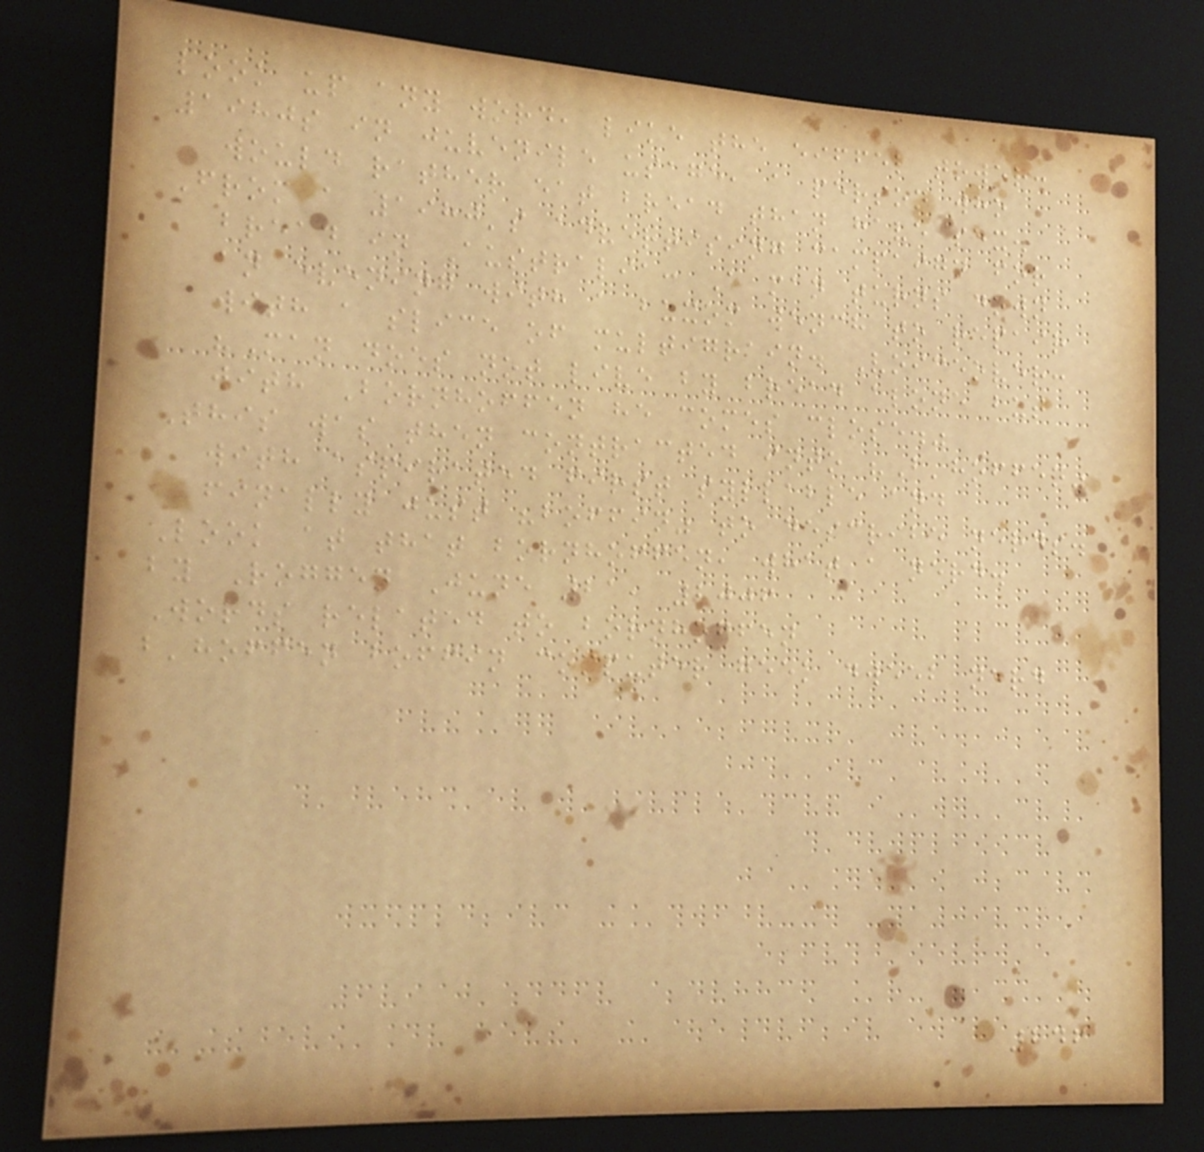look up any word, like the eiffel tower:
1980s in juvenile usage, a person who
would rather eat bread than have sex.
From a 1980's advertising campaign for
bread in Australia: A man turns down
an evening with a buxom wench to repair
with a slice of multigrain. Voiceover:
"Man does not live by bread alone but
with Bornhoffen he comes close."
This was then contracted into "B'hoffen"
with aspirated first syllable and
finally just "boffin" to describe nerds.
Look at that bornhoffen, what a nerd.
by Roggen June 21, 2006
Words related to bornhoffen
b'hoffen boffin computer geek dweeb nerd
246
